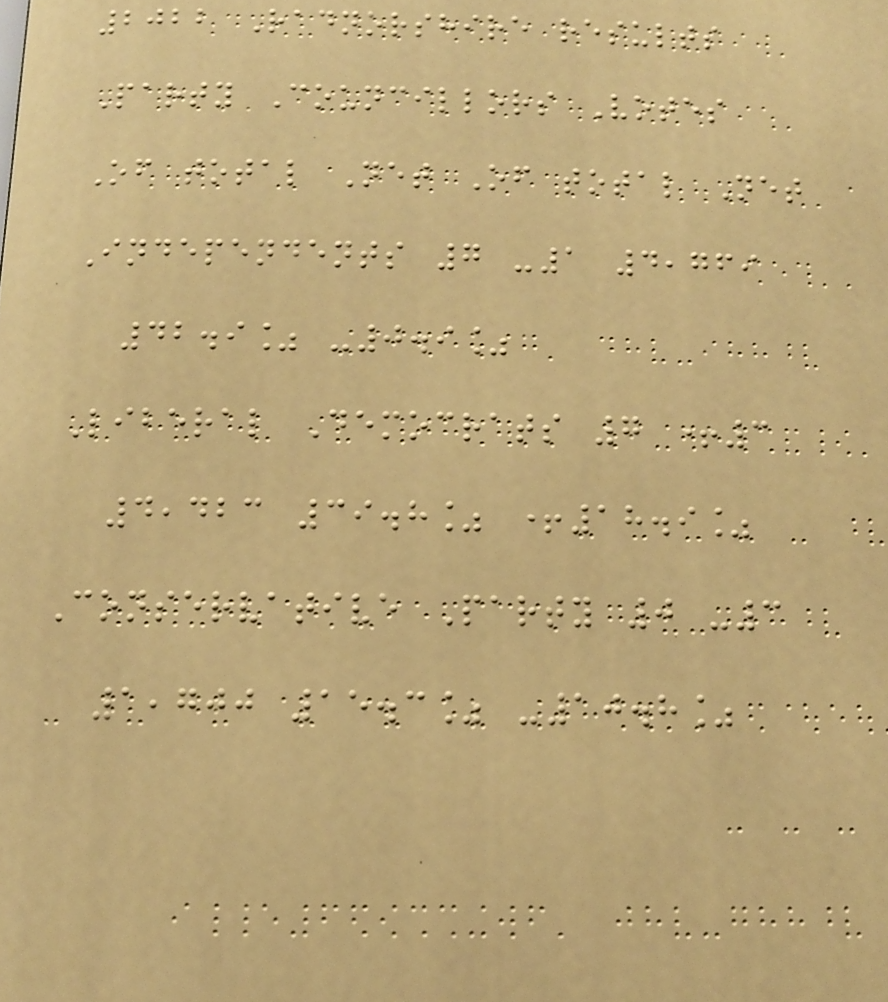2022 Radnorshire results
Party Councillors Votes
Of total Net Of total Net
Independents 7 -1 4,769
42.9% -0.9%
Liberal Democrats 7 +3
4,423 39.8% +18.9%
Conservative Party 0 -3
1,700 15.3% -10.8%
